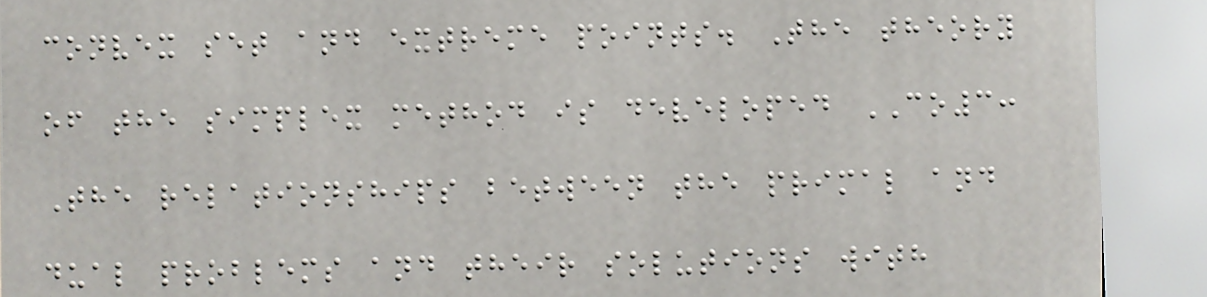convex set and extreme points. The theory
of the simplex method is developed CO3:
The relationships between the primal and
dual problems and their solutions with
